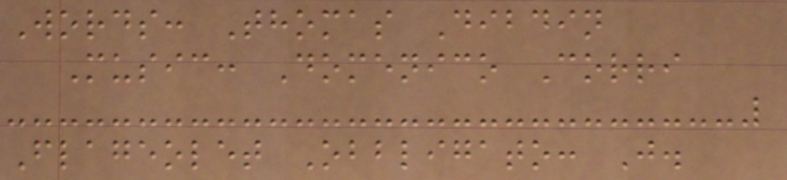Words: Thomas Dibdin
Music: Domenico Corri
Flageolet Obbligato: J.
